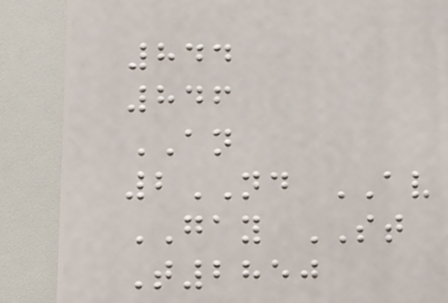844
846
AN
2ND AV
GAY ST
T2850
